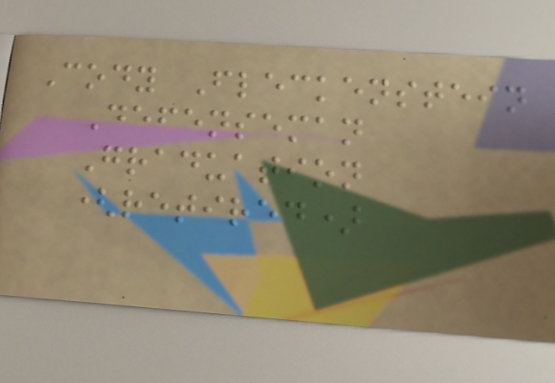Cody Fleckenstein
Defenseman
Graduation
(retired)
